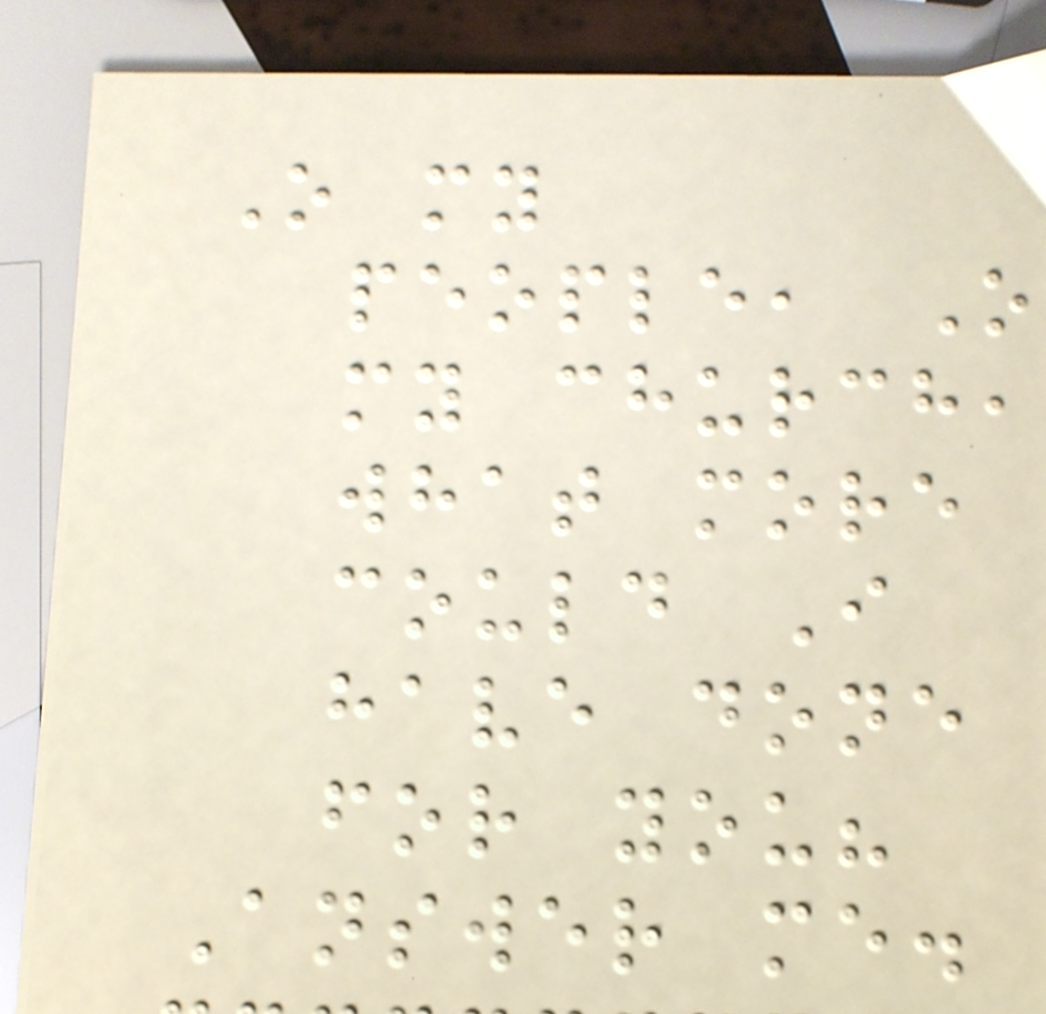O my
people, O
my church,
what more
could I
have done
for you?
Answer me.
